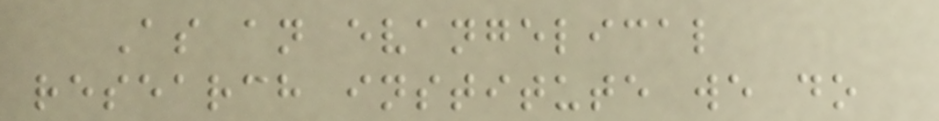As an evangelical
research institute we do
